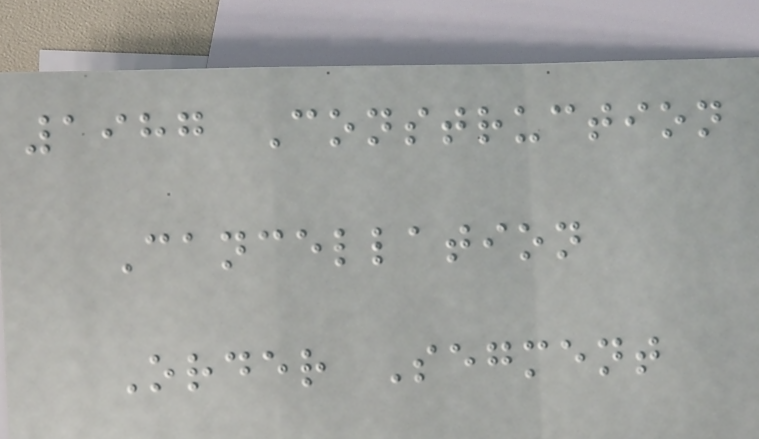1987 Construction
Cancellation
Order Segment
